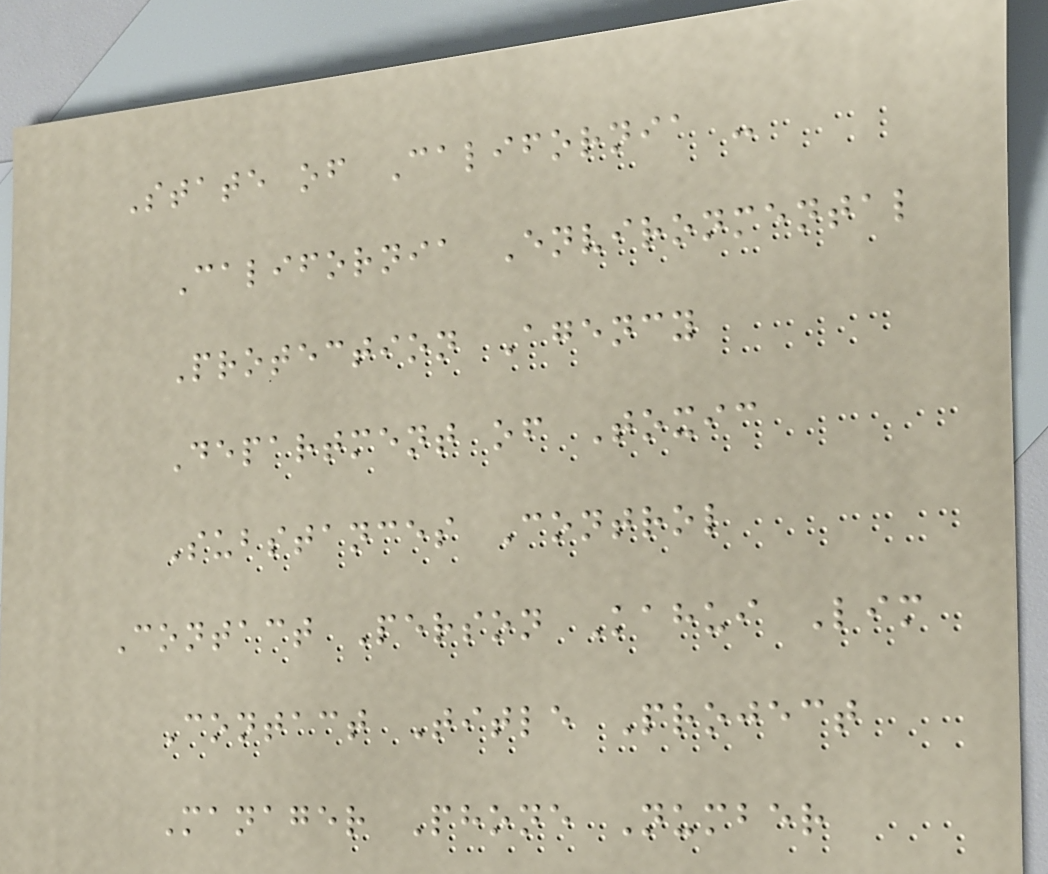State of California -
California Environmental
Protection Agency
Department of Toxic
Substances Control
Contact Person Kahui Lim
Contact Title Project
Manager Phone Number
